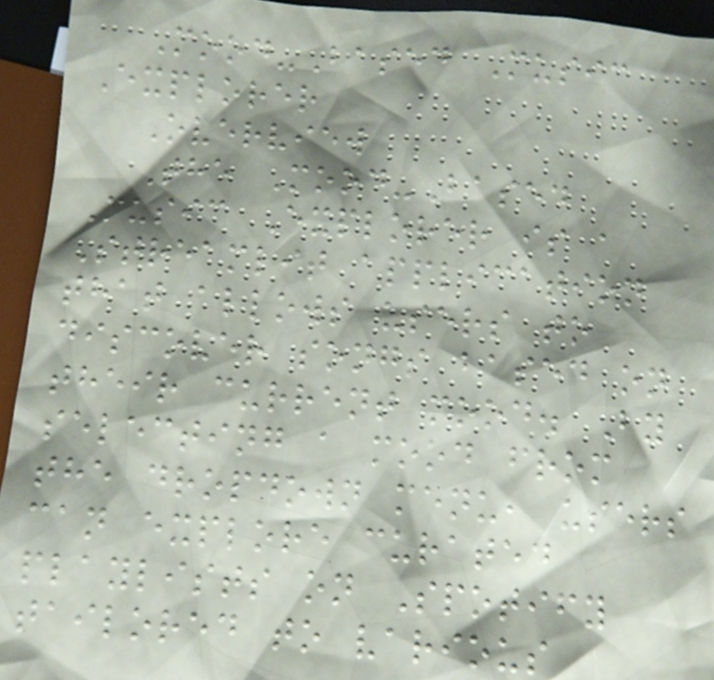Mood-Based Music
Explorer
Overview
The Mood-Based
Music Explorer is a
Streamlit application
that allows users to
discover songs based on
their current mood. By
selecting a mood from
the dropdown menu, users
can explore curated
playlists on Spotify
tailored to various
